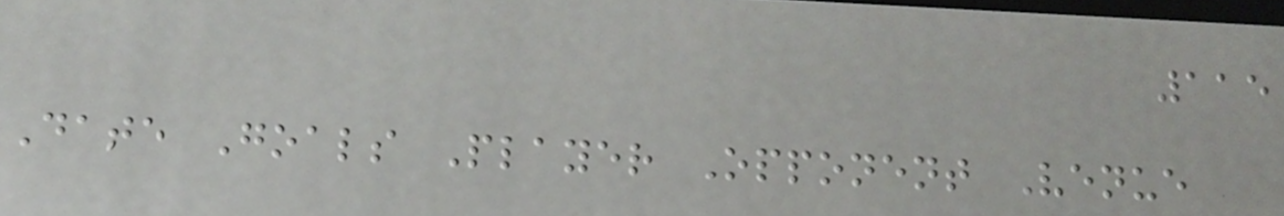115
Date Goals Player Opponent Venue
